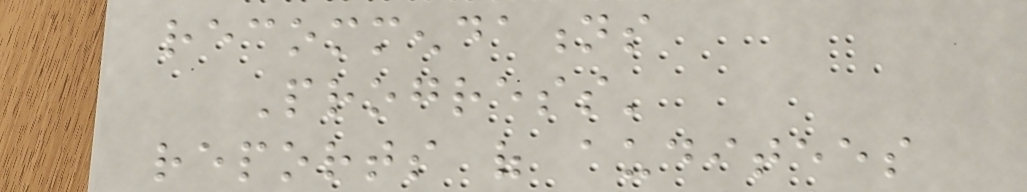recommendations
Progress'
reports of auditees
